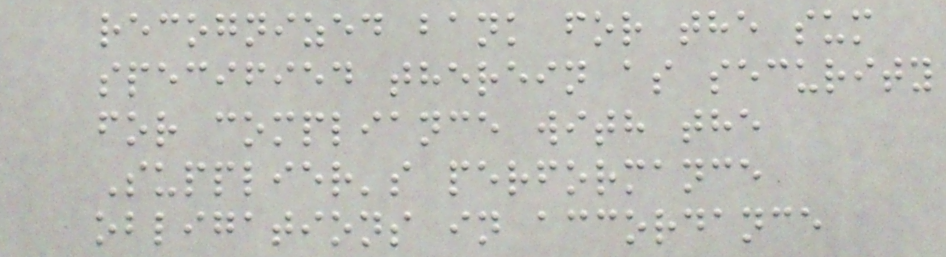recognized bank for the sum
specified therein as security
for compliance with the
Supplier's performance
obligations in accordance
